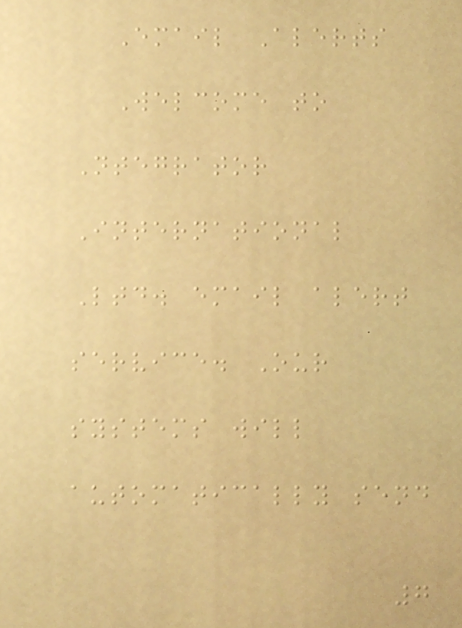Email Alerts
Welcome to
Ntegrator
International
Ltd. email alert
service. Our
systems will
automatically send
7
